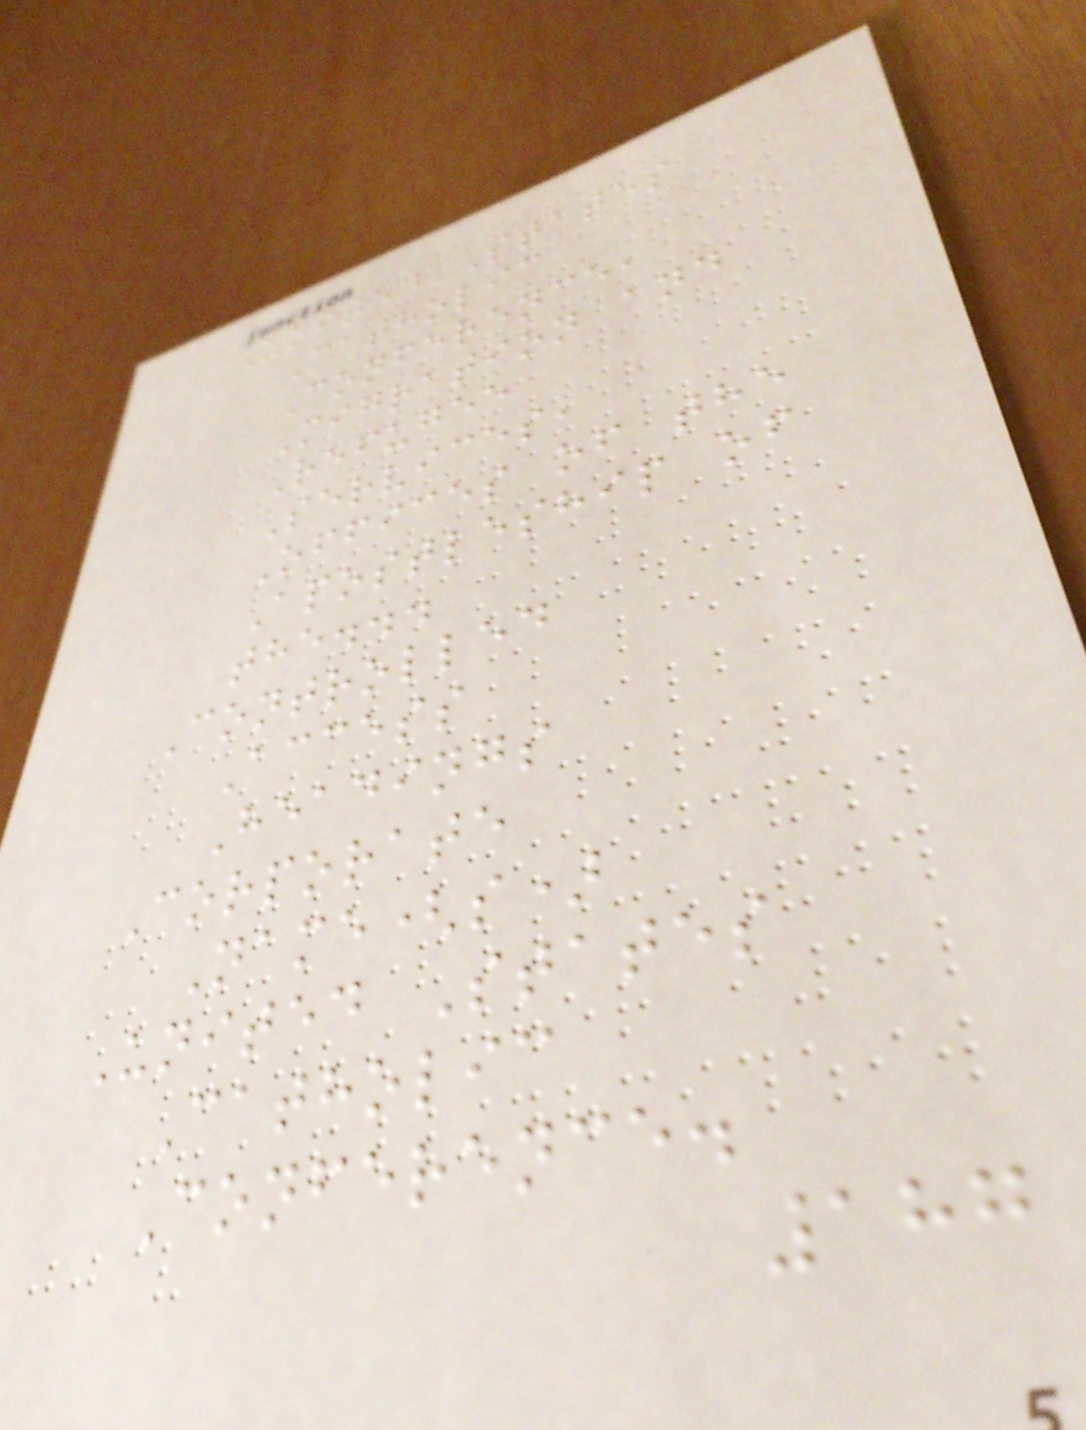United States
Catholic
Conference,
Migration and
Refugee
Services,
Offices of the
Apostleship of
the...
Controlled
Access
Headings
Corporate
Name(s)
United States
Catholic
Conference.
187
